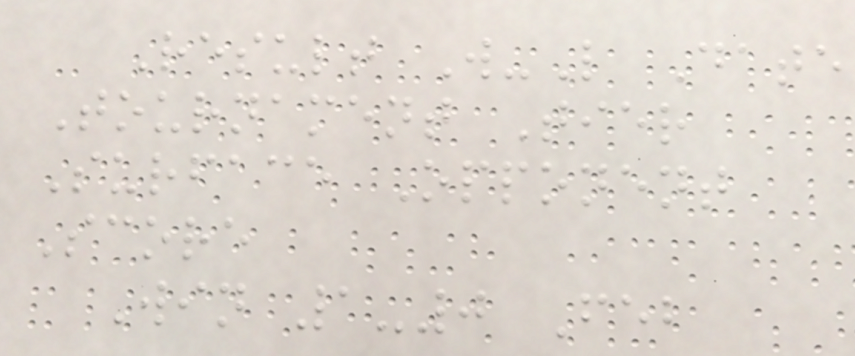Result W-L Date
Tournament Tier
Surface Opponent
Score
Win 1-0 Feb
